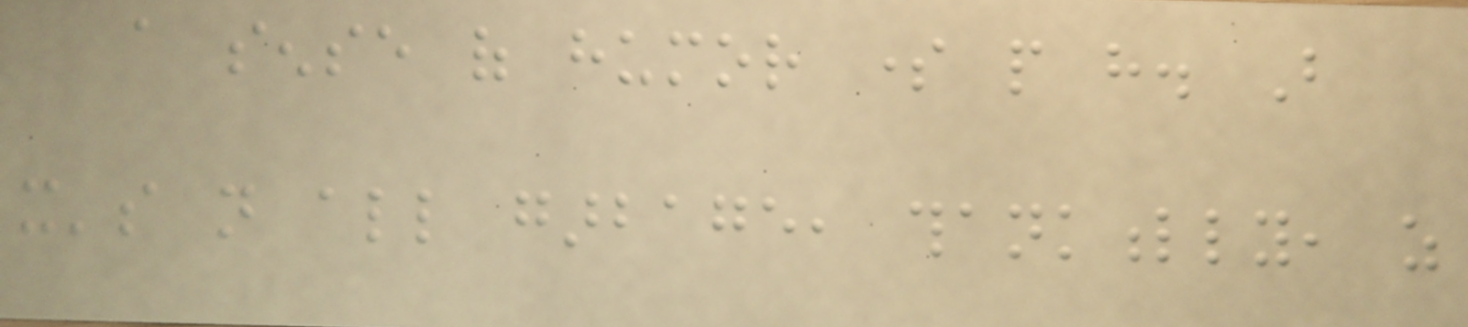a sense of humor some people have. But
it's not all garbage, thankfully, as
